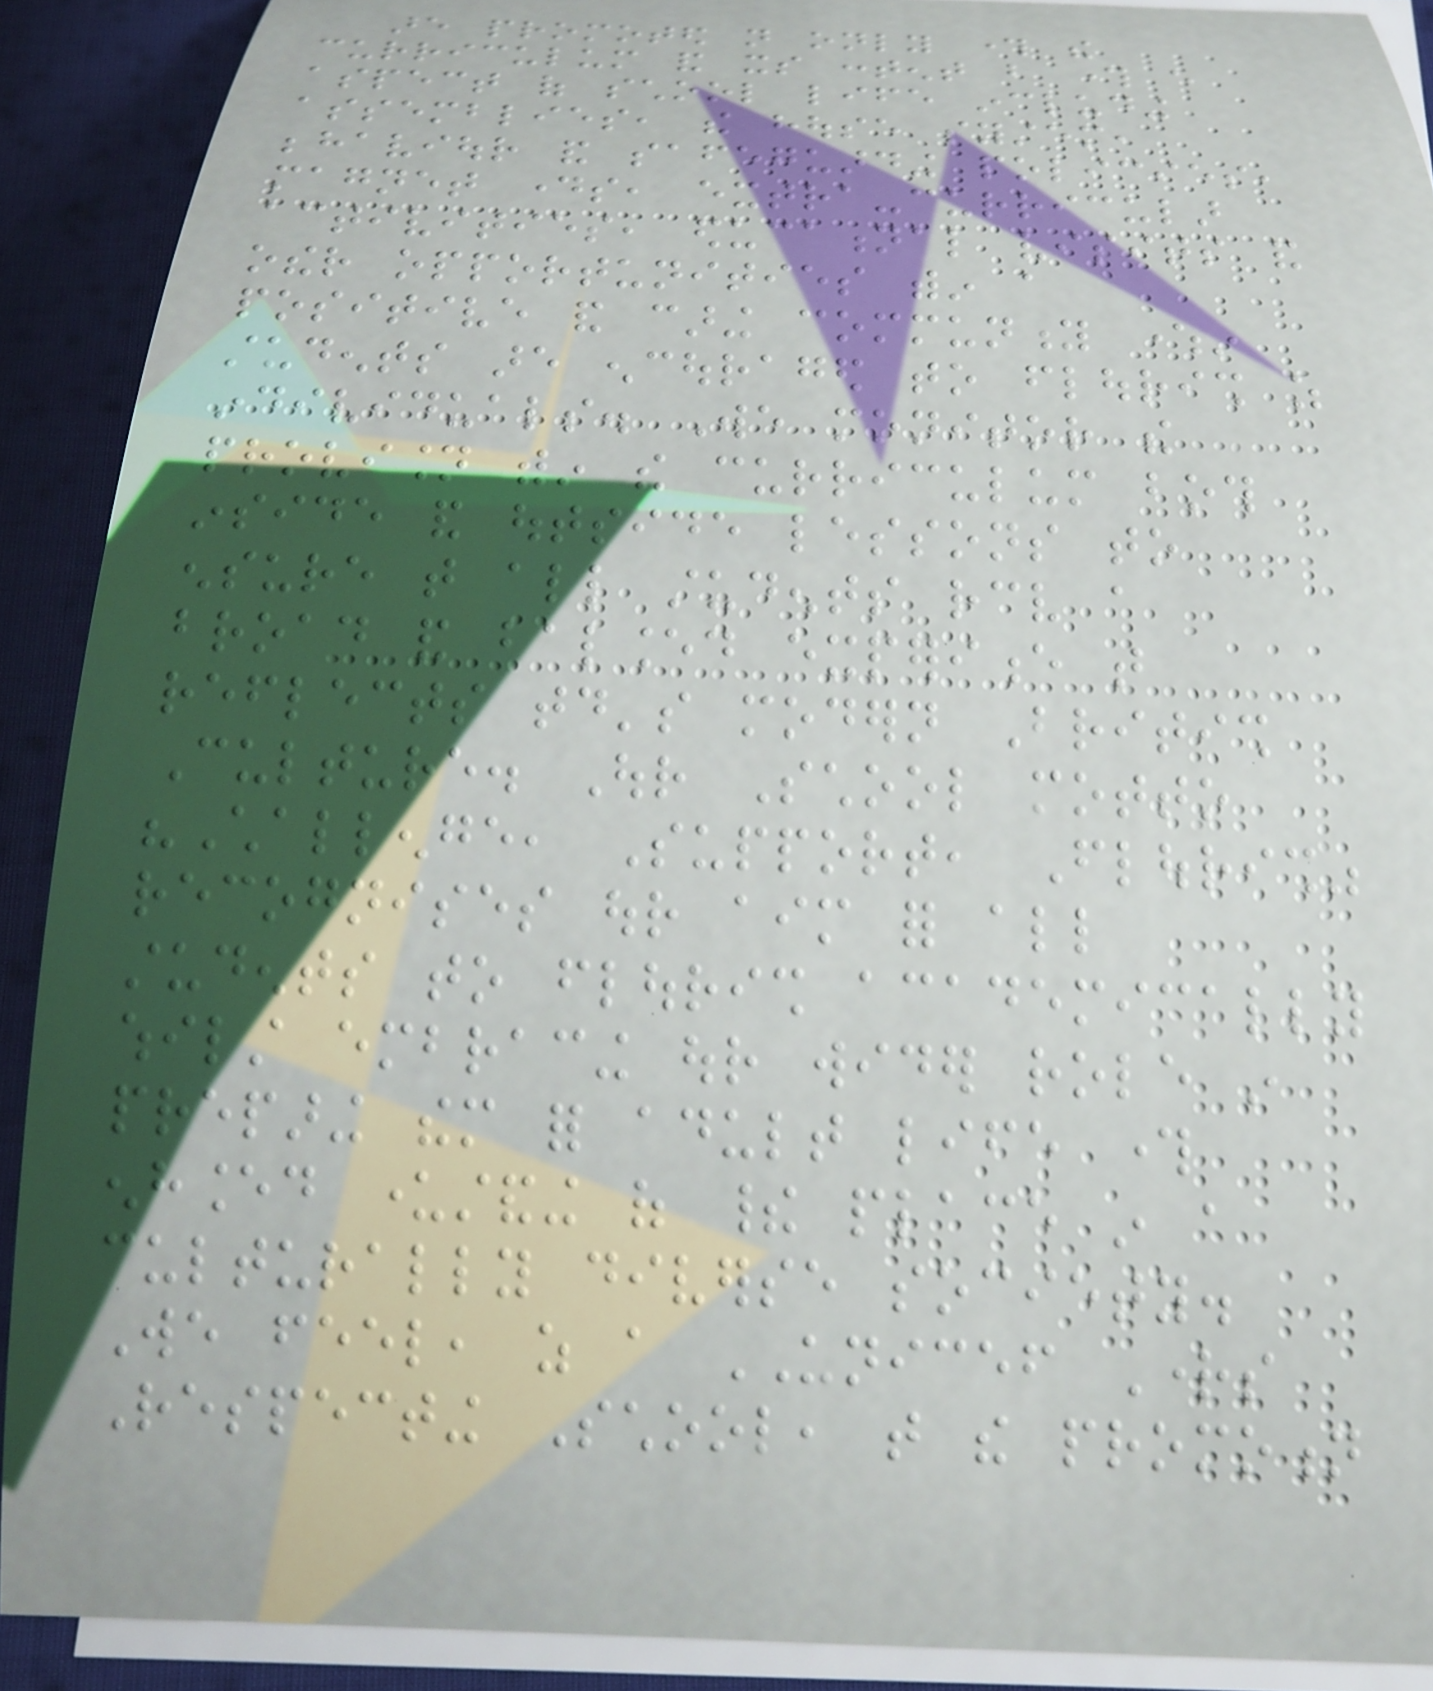are promoted not only through the
curriculum and its content but through every
aspect of school life including
assemblies, the house system,
behaviour and safeguarding policies,
magnet days, extra-curricular
activities, educational visits and
other opportunities within a
positive and caring community wherein
students are encouraged to flourish as
individuals. We monitor the
provision within the curriculum both
inside and outside lessons to
ensure that all students receive a
broad and balanced experience that
reflects today's modern British
Culture. Our School motto
"Challenge, Support, Flourish"
recognises our aim for all
students to flourish academically
whilst embracing our wider role in
preparing them for adult life through
enhanced understanding of their place in a
culturally diverse society.
We feel, as a UNICEF Rights
Respecting School, that the promotion
